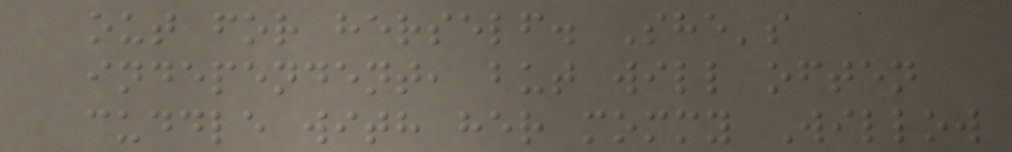out for herself. She's
independent, but will often
cuddle with her mommy Willow
